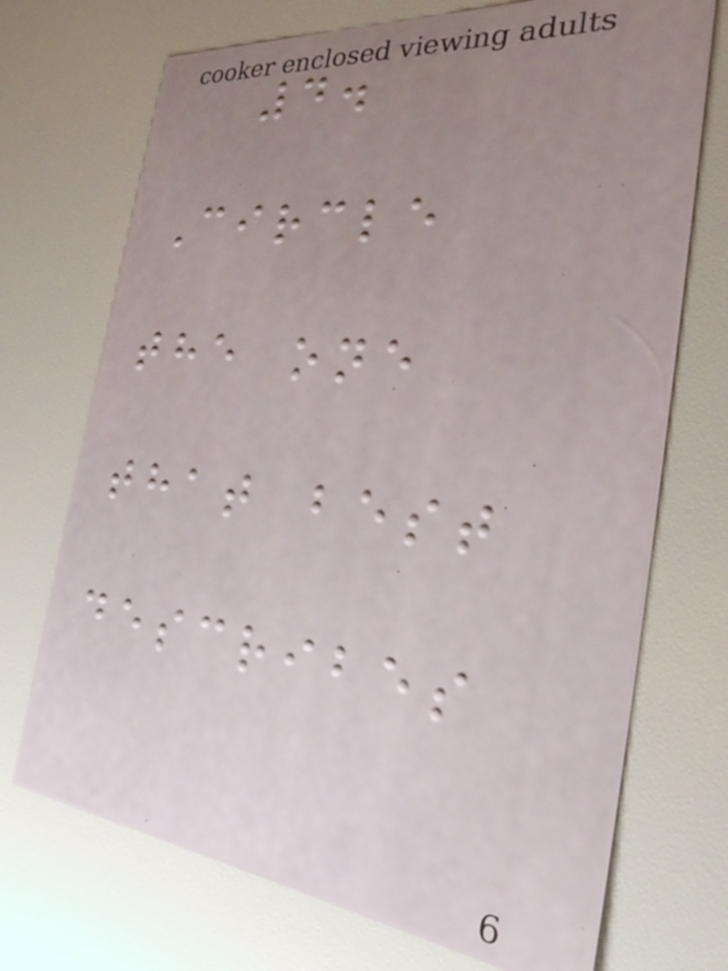4.
Circle
the one
that best
describes
